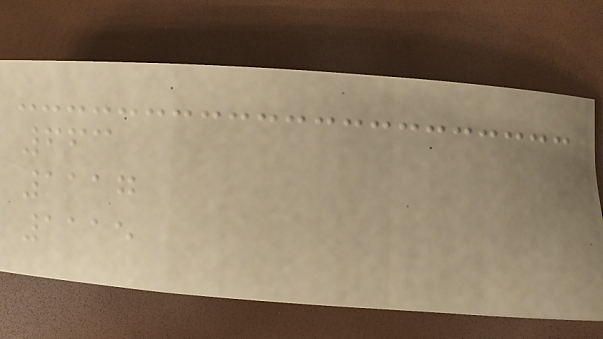663
1117
1115
